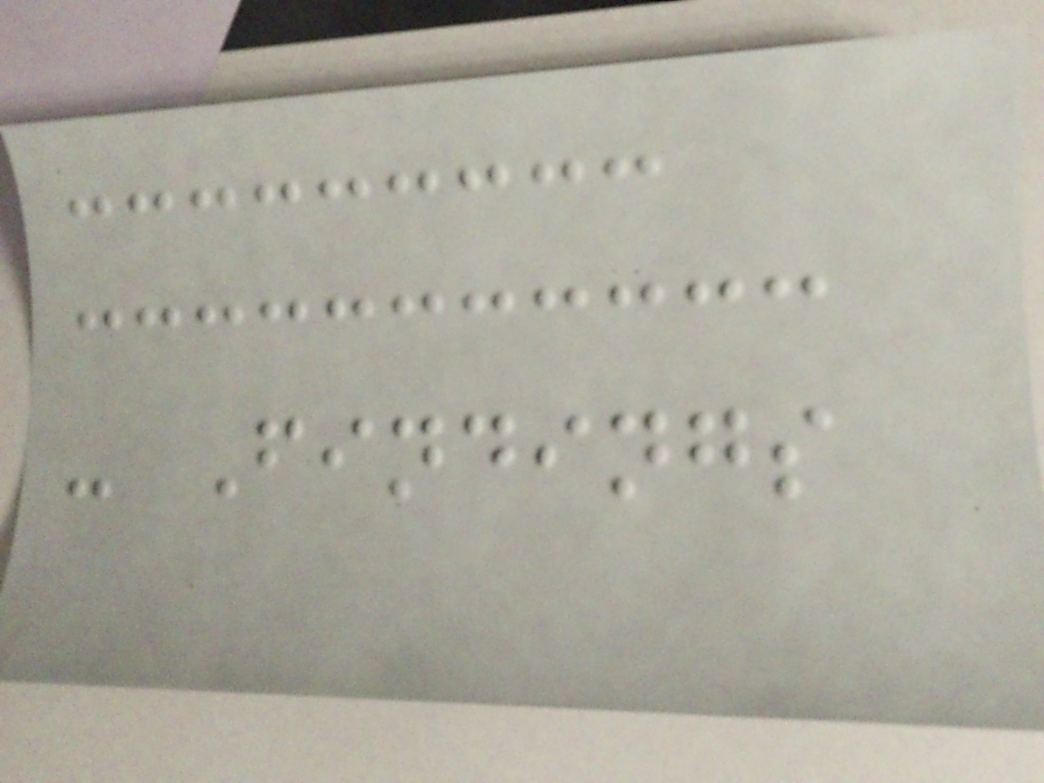- Findings
